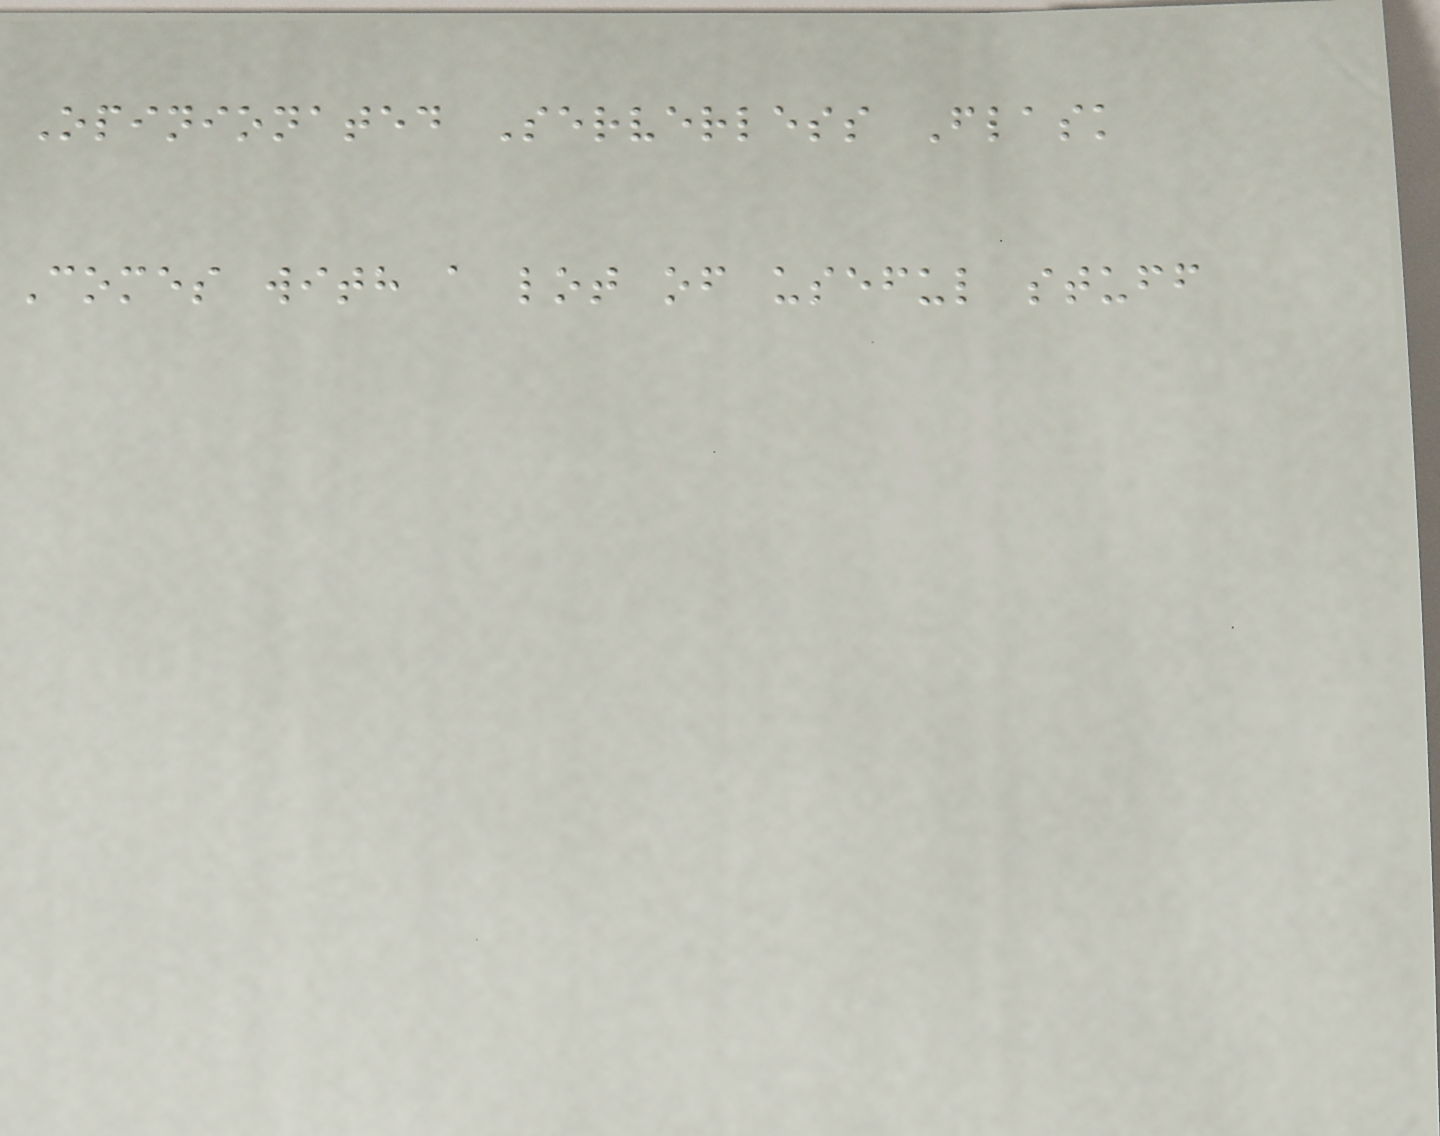Opinionated Serverless Flask
Comes with a lot of useful stuff
